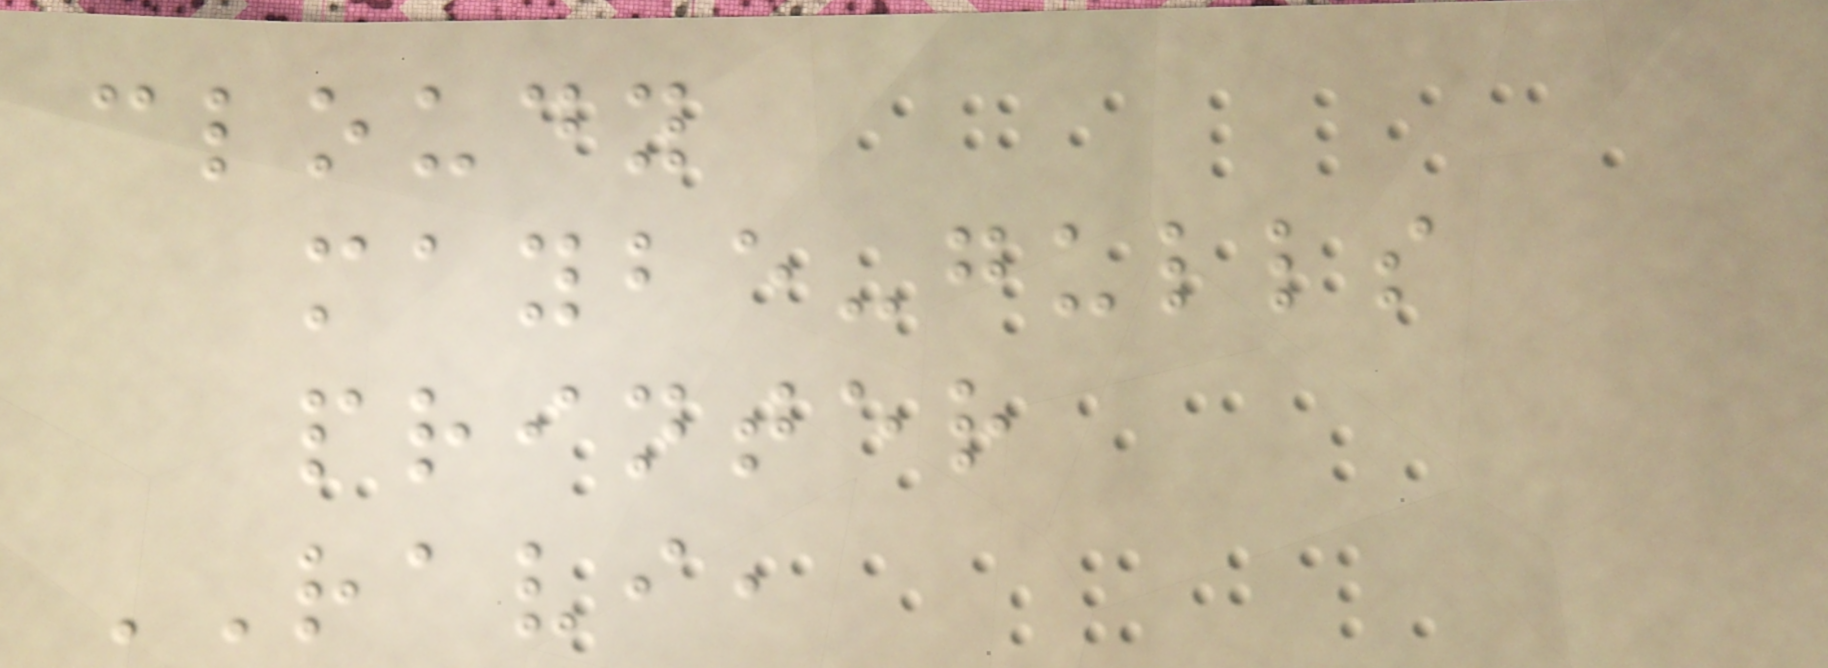cloudy
maybe-gulls
printer
RAVI,
